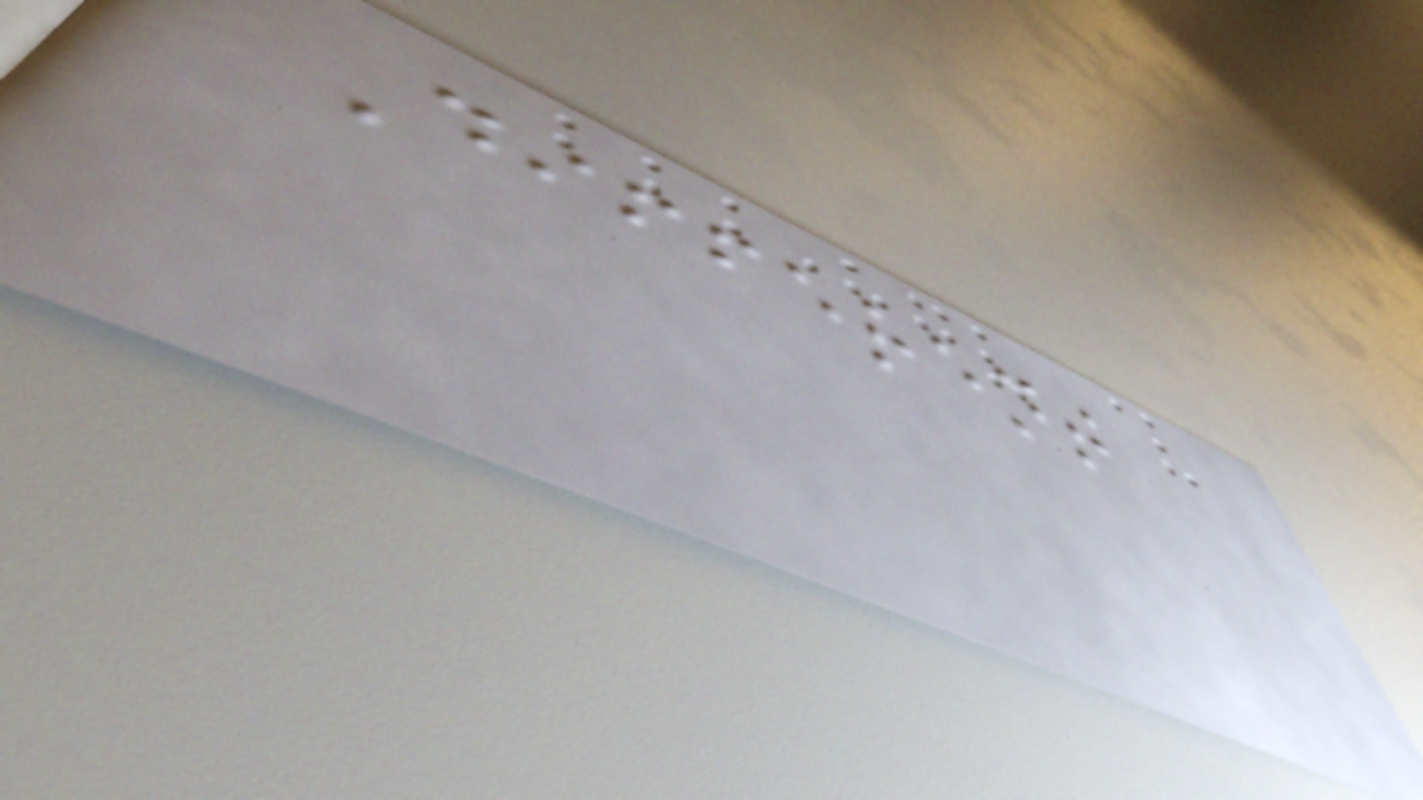Different
